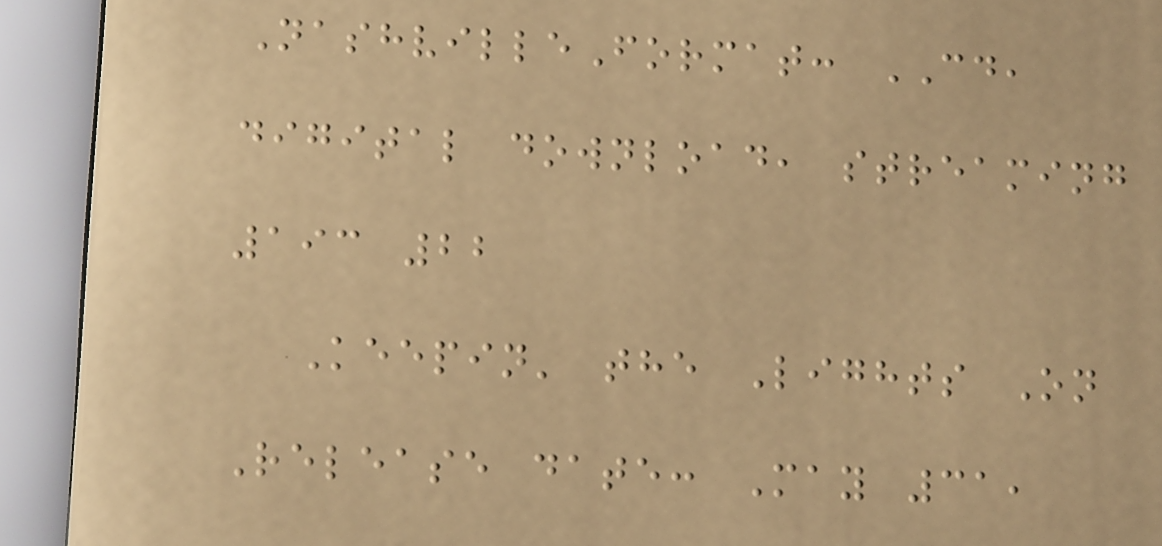NashvilleFormat: CD,
digital download, streaming
193 22
Keepin' the Lights On
Release date: May 31,
